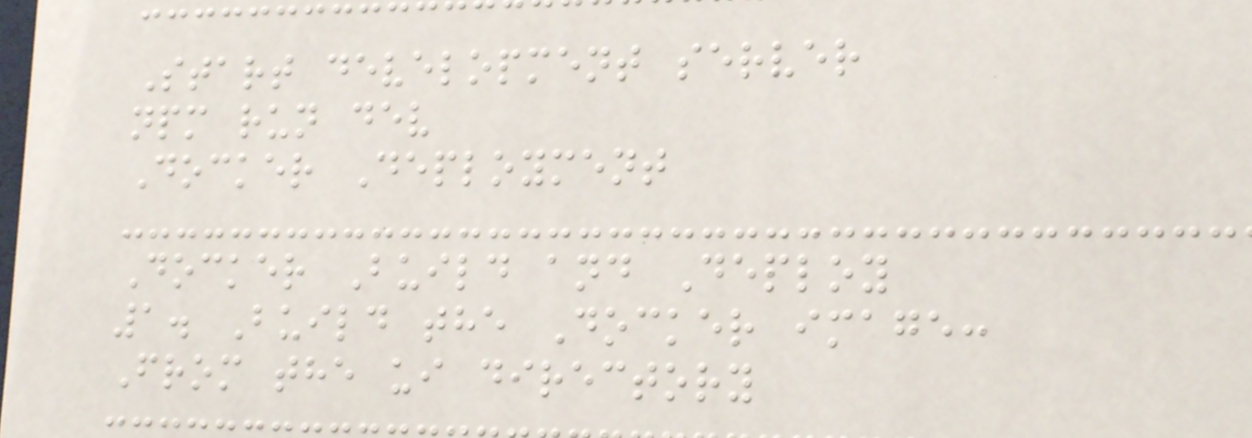Start development server
npm run dev
Docker Deployment
Docker Build and Deploy
1. Build the Docker image:
From the ui directory
